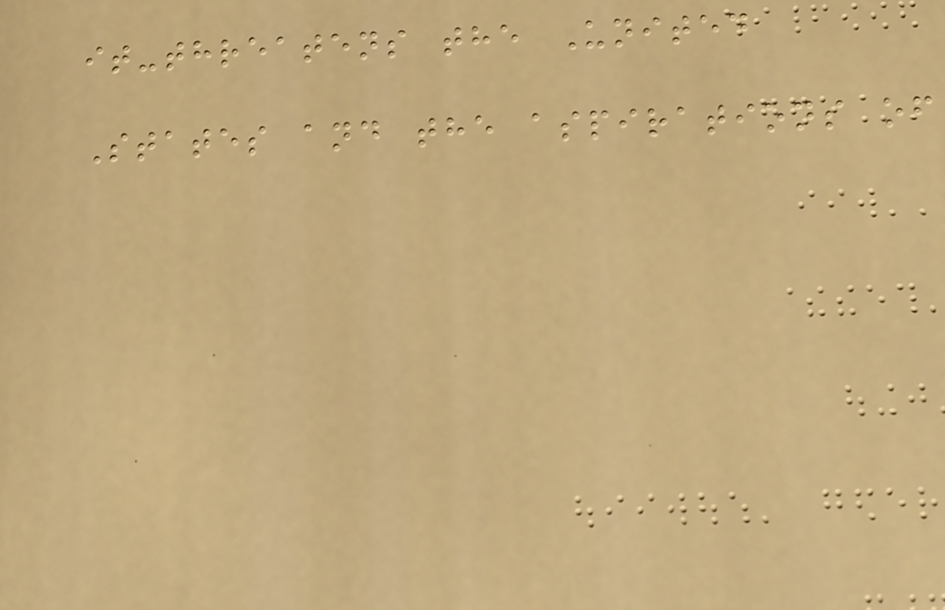it-threatens the United
States and the aspirations of
